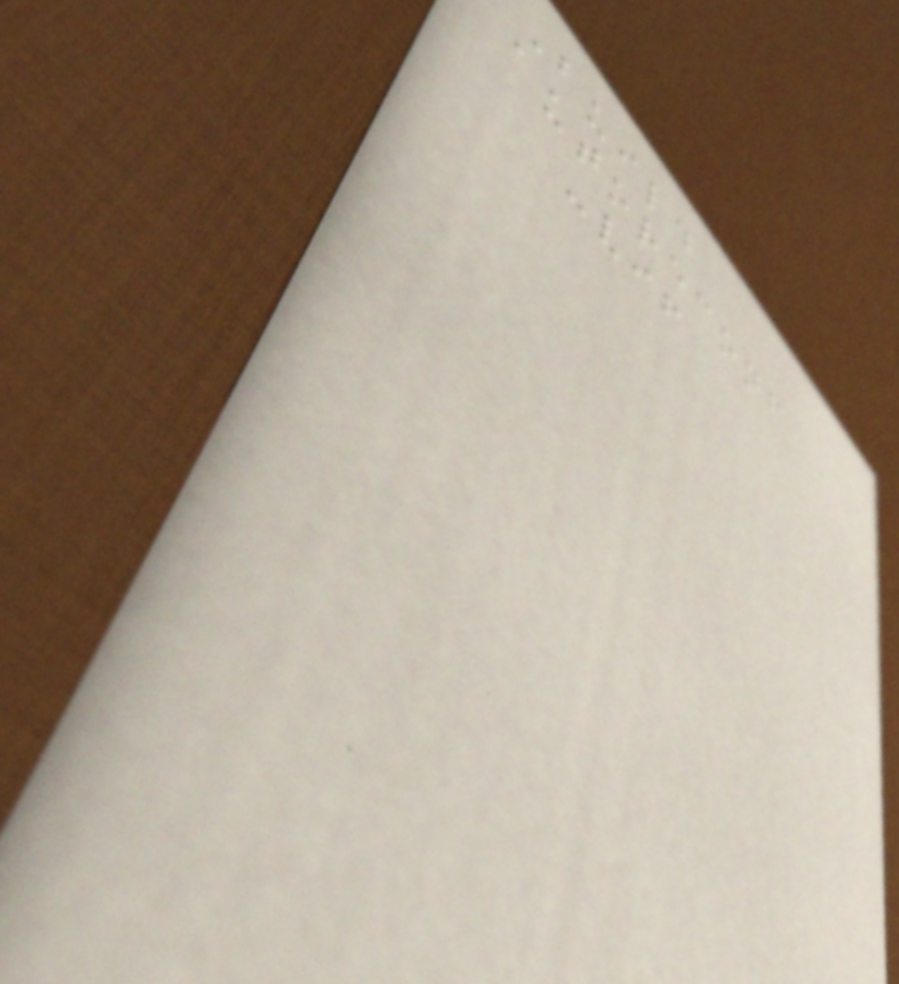Build
autoreconf
-vif
